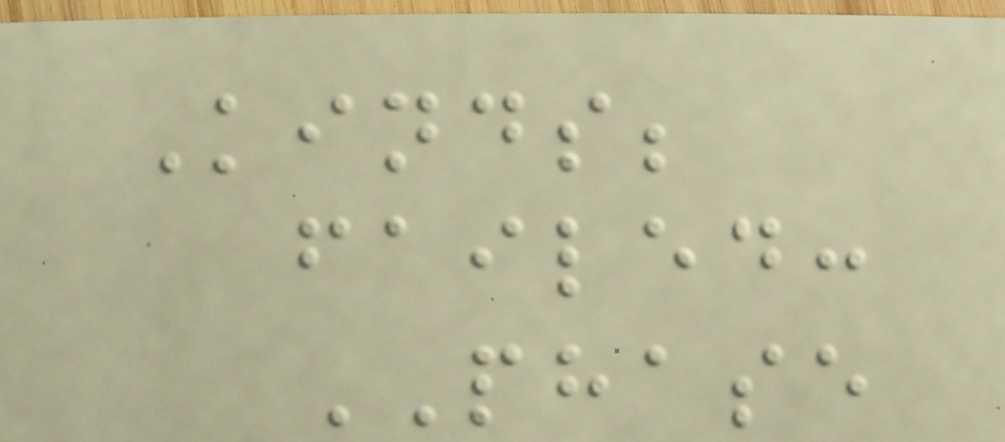Kinds;
failed:
PHASE
